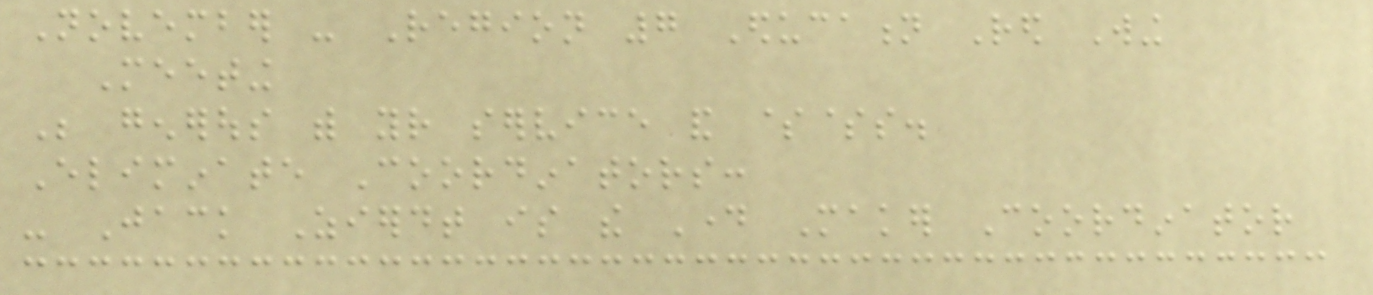November - Region 7 Education Red Wing
Meeting
Be generous with your service and $$s.
Eliminate Coordinators:
- Jack Zierdt is the Day Maker Coordinator
